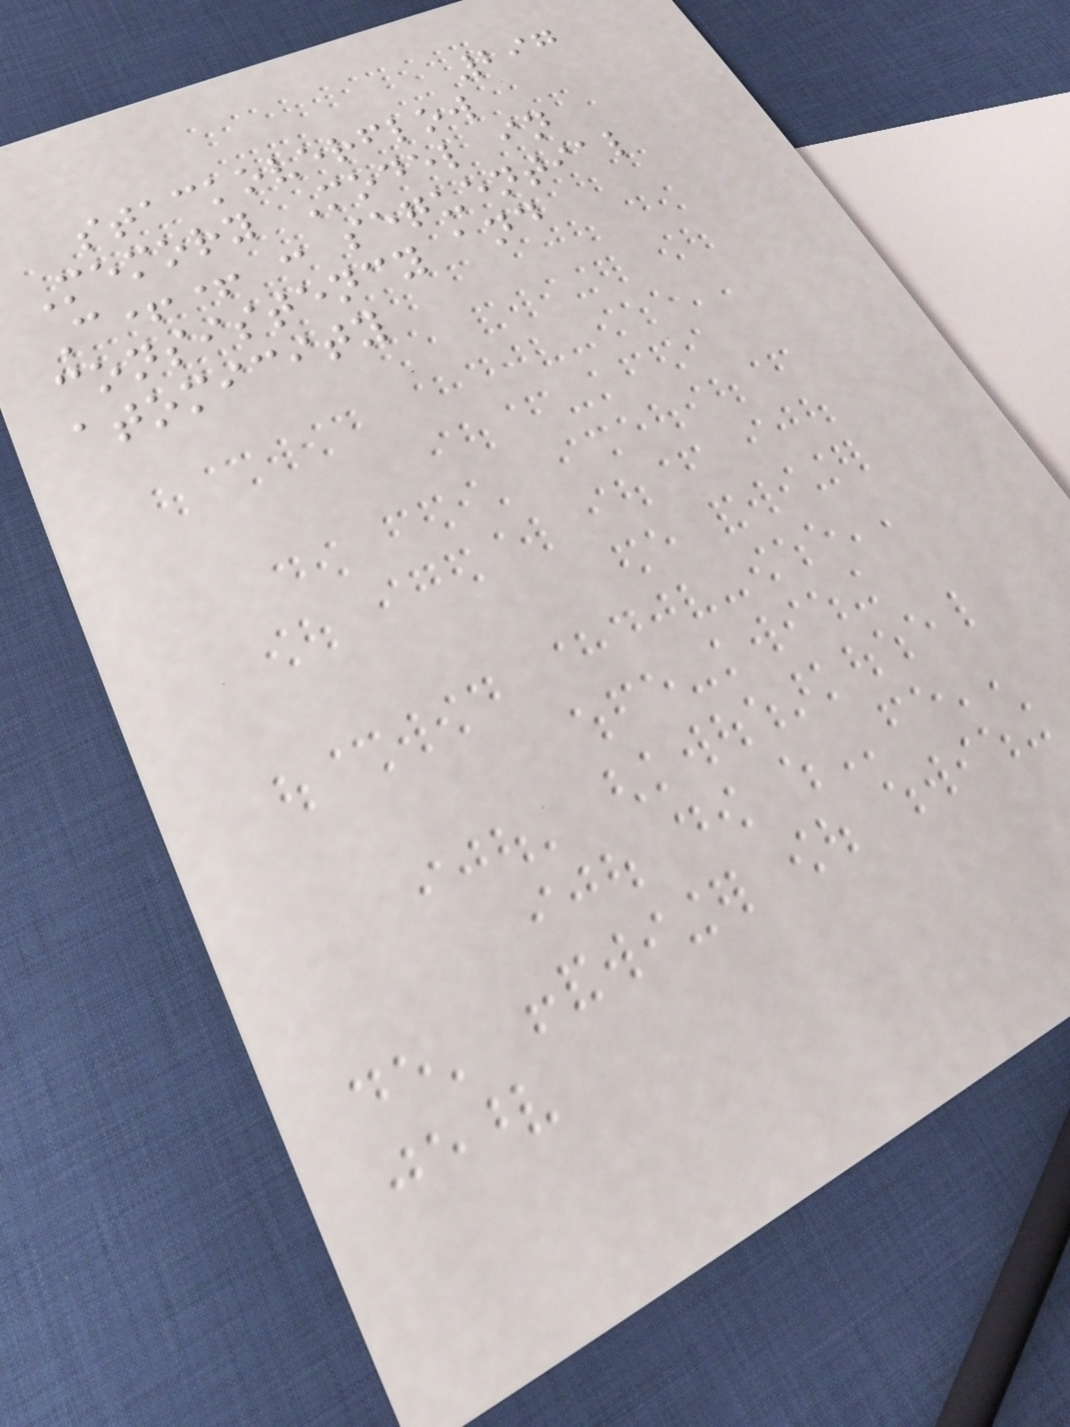297
stackoverflow
Memory Model in
C++ : sequential
consistency and
atomicity
